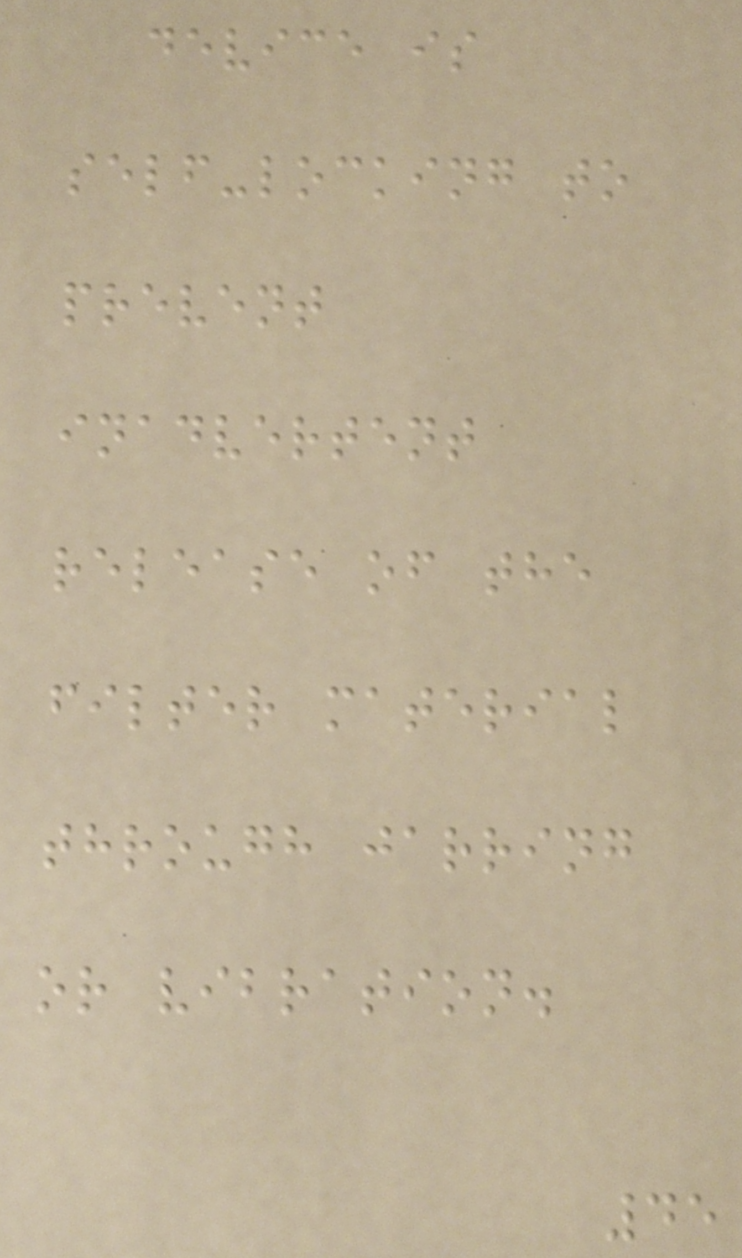device is
self-locking to
prevent
inadvertent
release of the
filter material
through jarring
or vibration.
45
